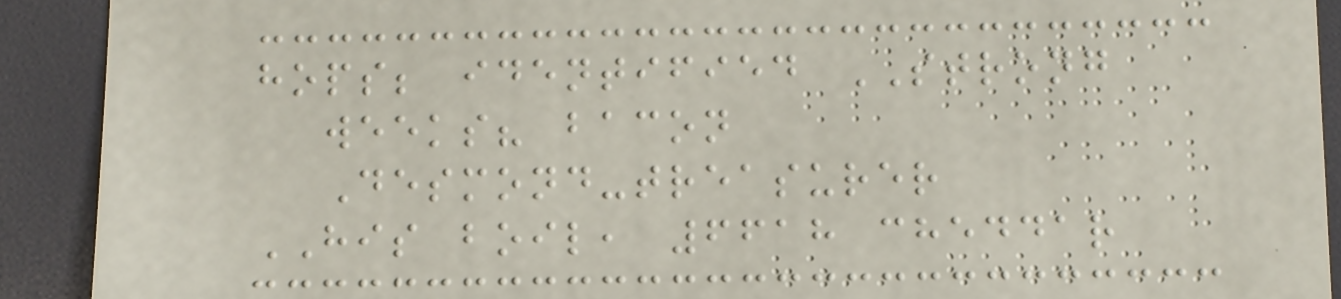hops; identified STRONG
weeks? bacon
Desmond-treasurer
HIS boil, 6618 cheddar
